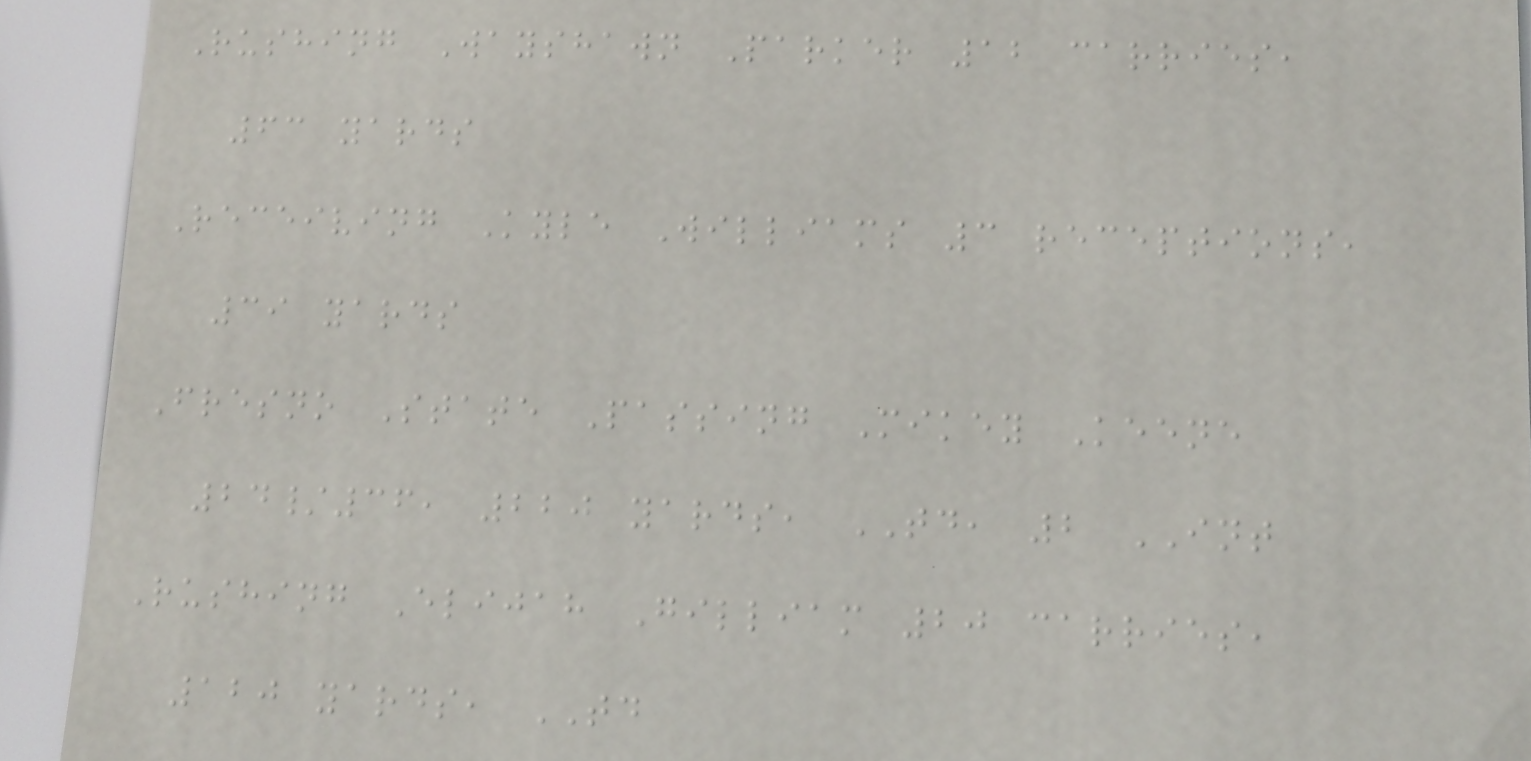Rushing Wayshawn Parker 12 carries,
63 yards
Receiving Kyle Williams 3 receptions,
39 yards
Fresno State Passing Mikey Keene
24/36, 220 yards, TD, 2 INT
Rushing Elijah Gilliam 20 carries,
120 yards, TD
